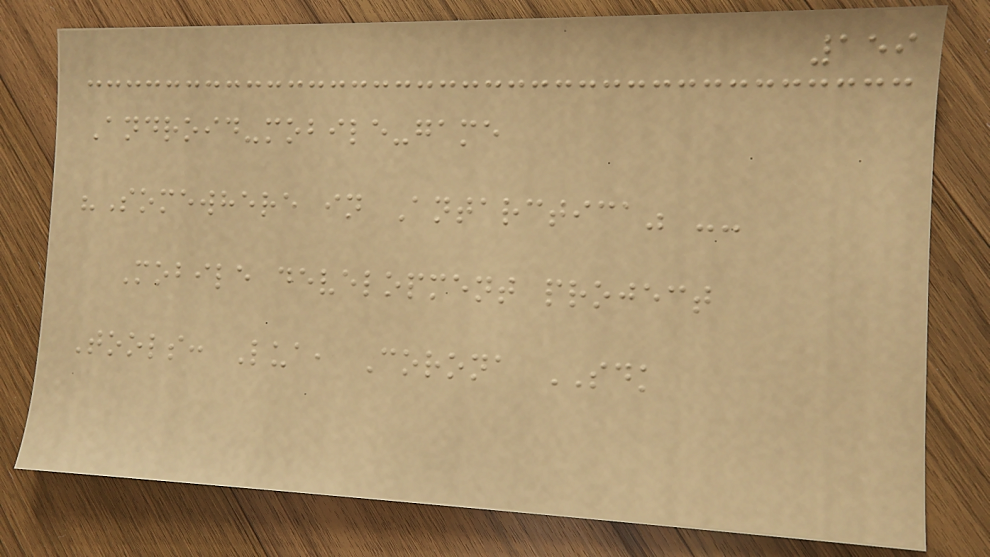159
Android-mobile-game
"Somewhere in Antarctica" --
Mobile development project
Tools: Lua, Corona SDK
